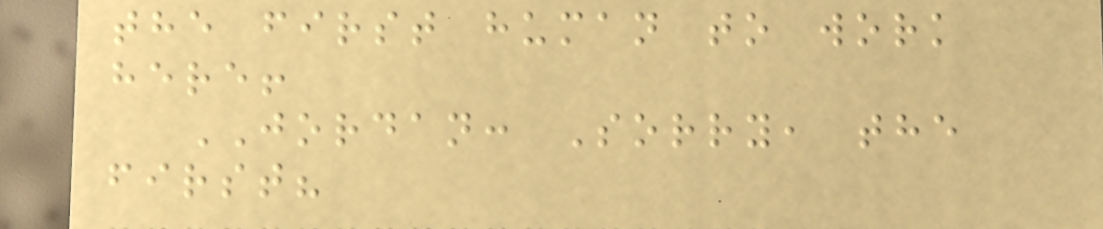the first human to work
here!
JORDAN: Sorry, the
first?
